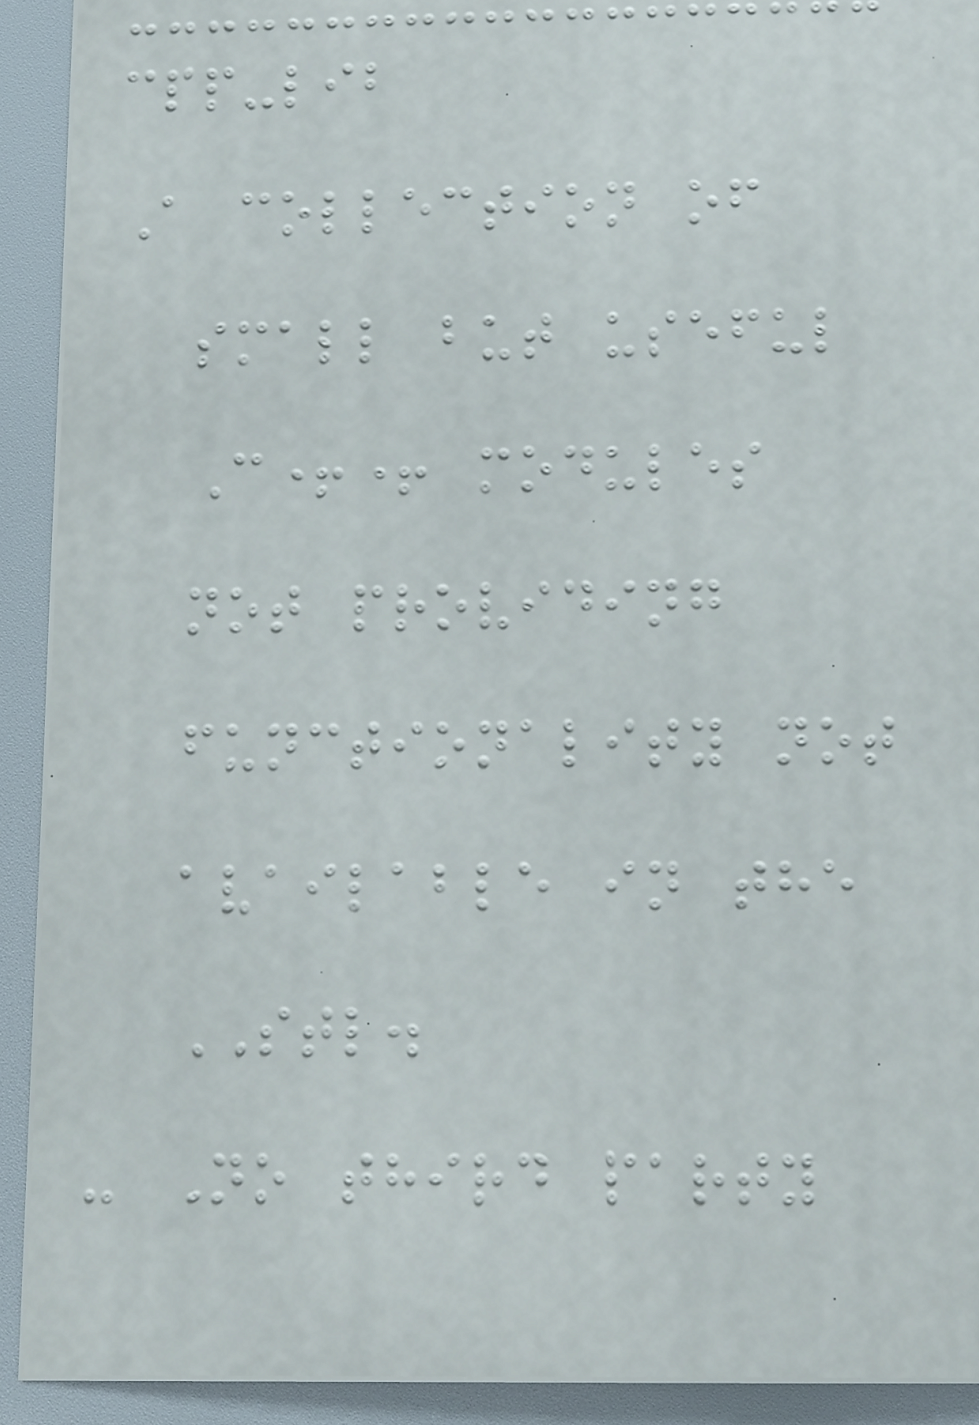cpp-lib
A collection of
small but useful
C++ modules
not providing
functionality not
available in the
STL.
- No third party
